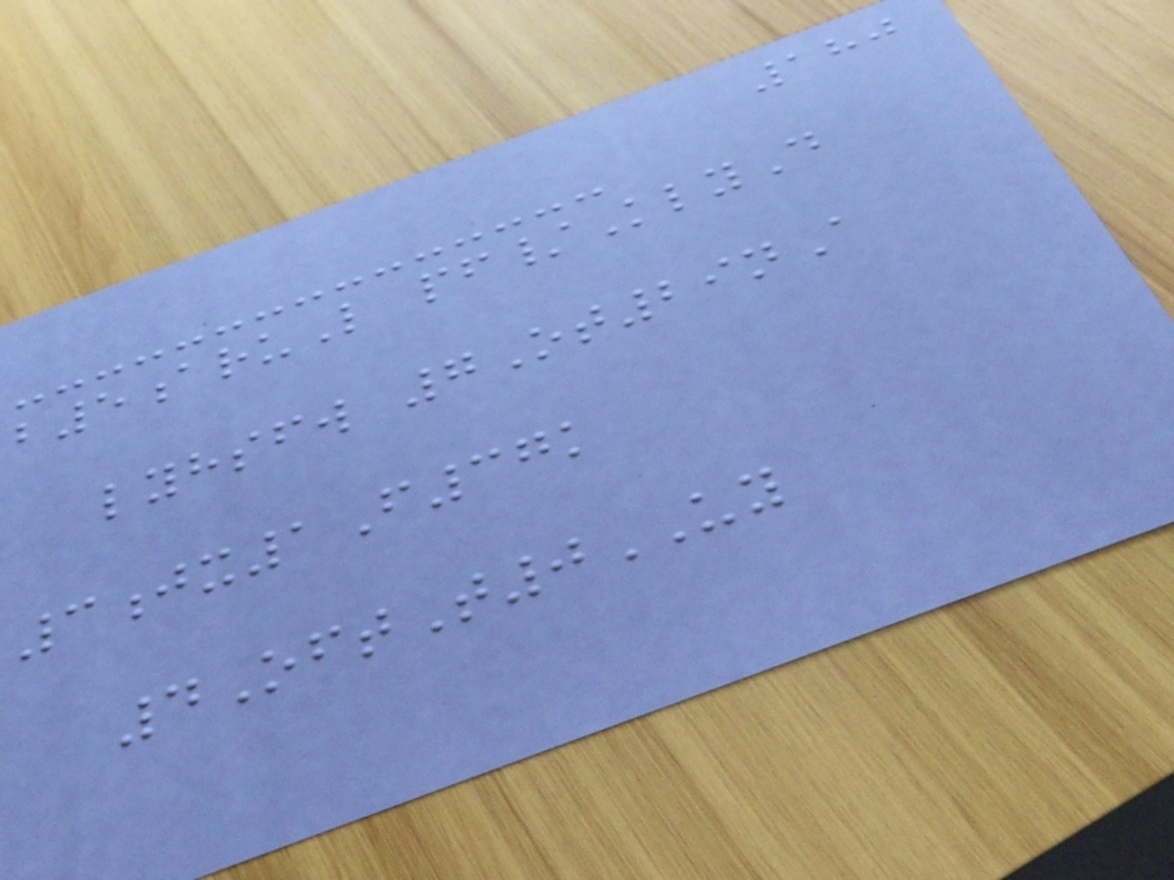180
b5aruL pf/KlyD
lyhsfw 7Ot29nA
3jx1F37k
4OftT0UY
